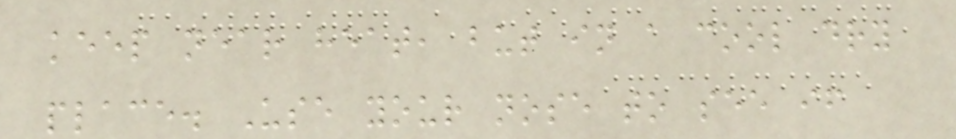keep near heat, but in a cool dry
place. Use your nose to see if
